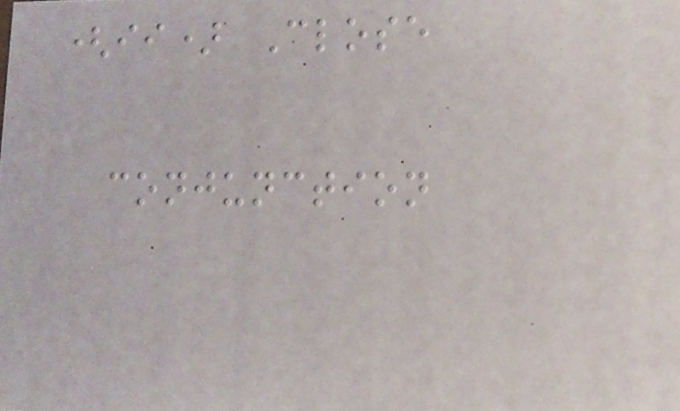(ii) Close
conjunction
